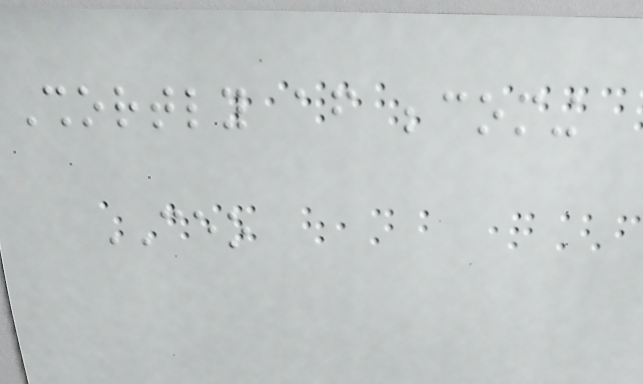Shortly after becoming
CEO
